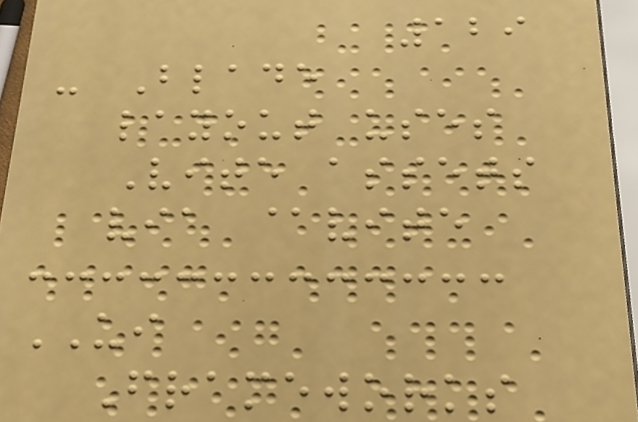129
- Blade
layout uses
Vite assets
via @vite
UI
Frameworks
